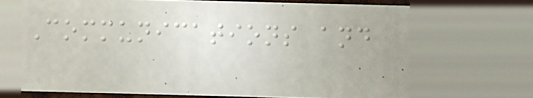Communications and
